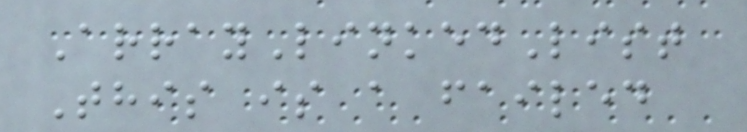ArrayLinkedList
This is a failed
